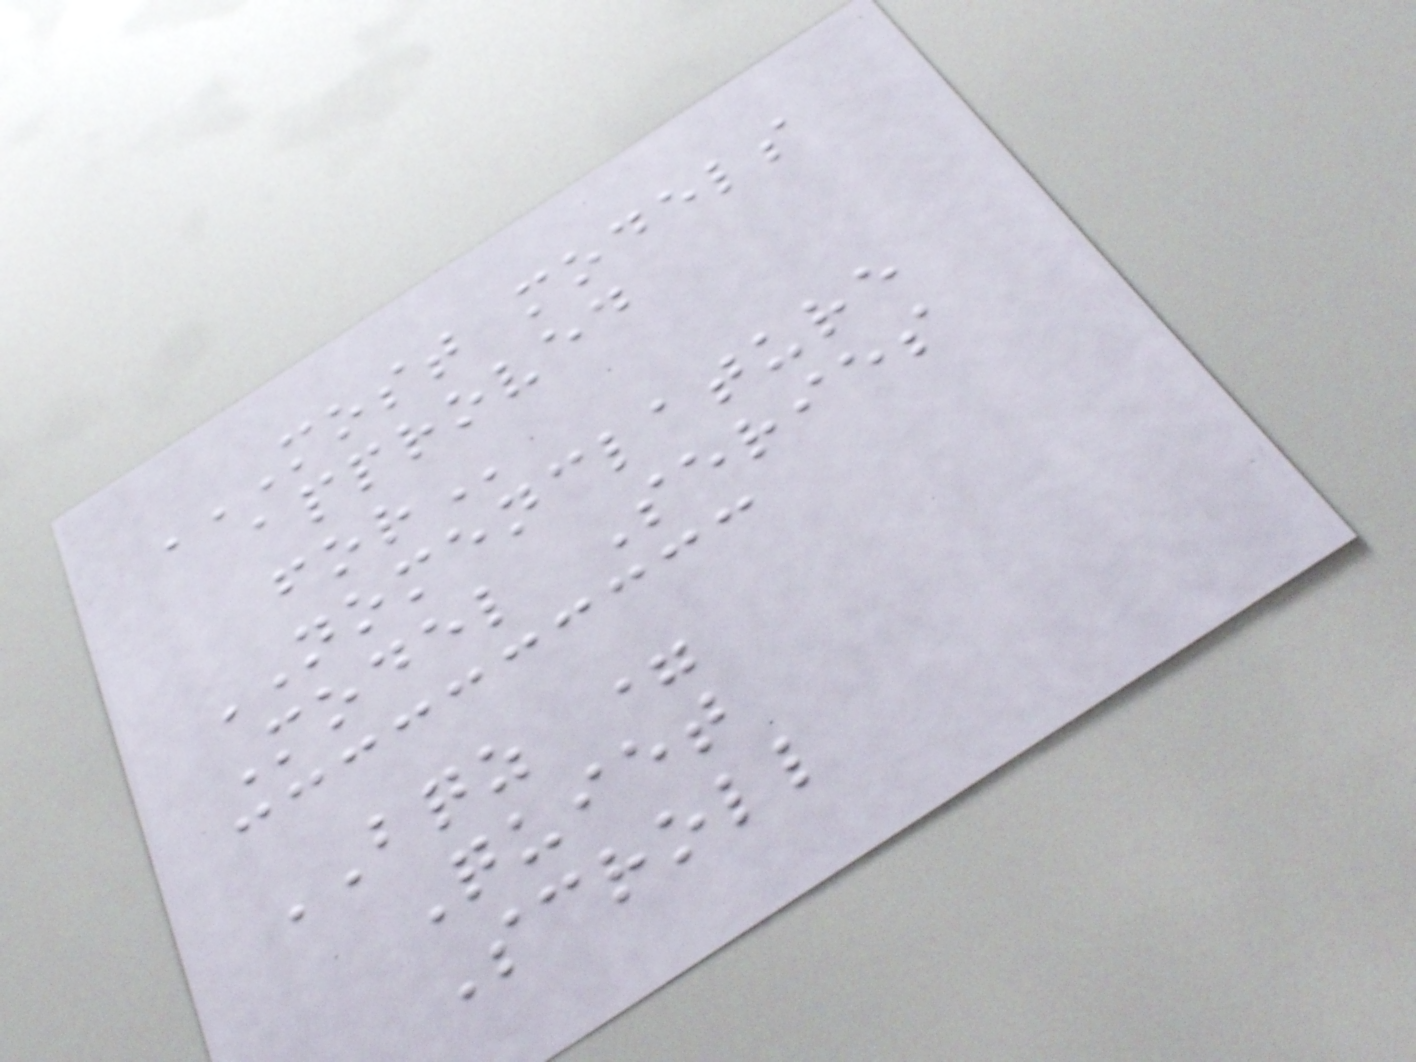MOST MODELS
APPROVED
FOR
NOMENCLATURE
Model Series
BQZ =
Quiet
Scroll
